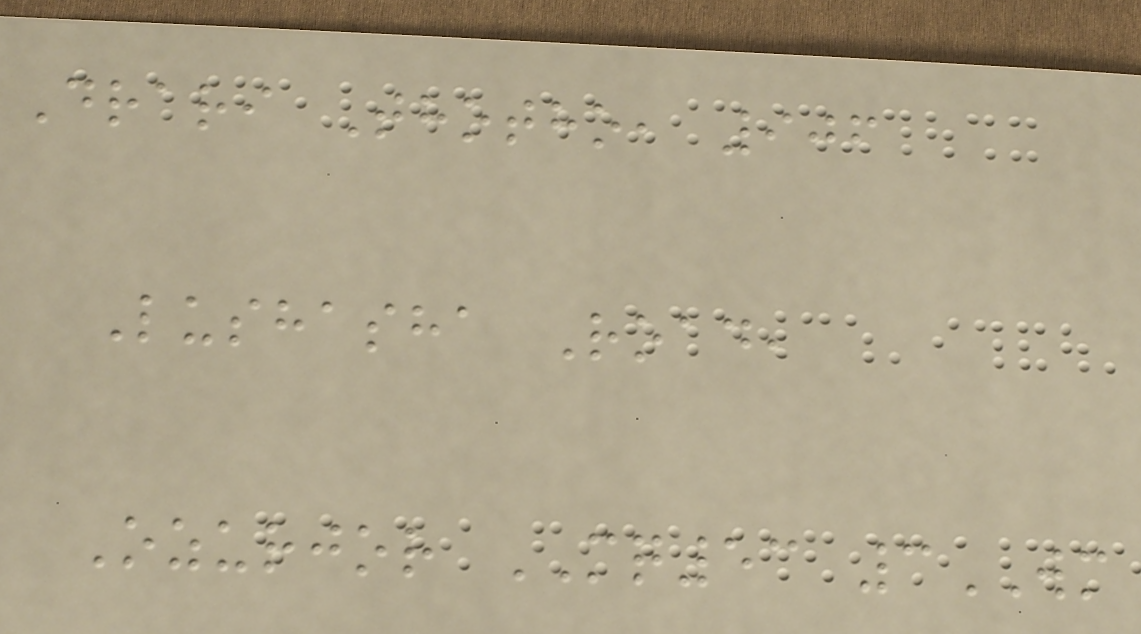Drari Thotho, 906
Lushasha Road,
Ozurjor MQ53 3WM
